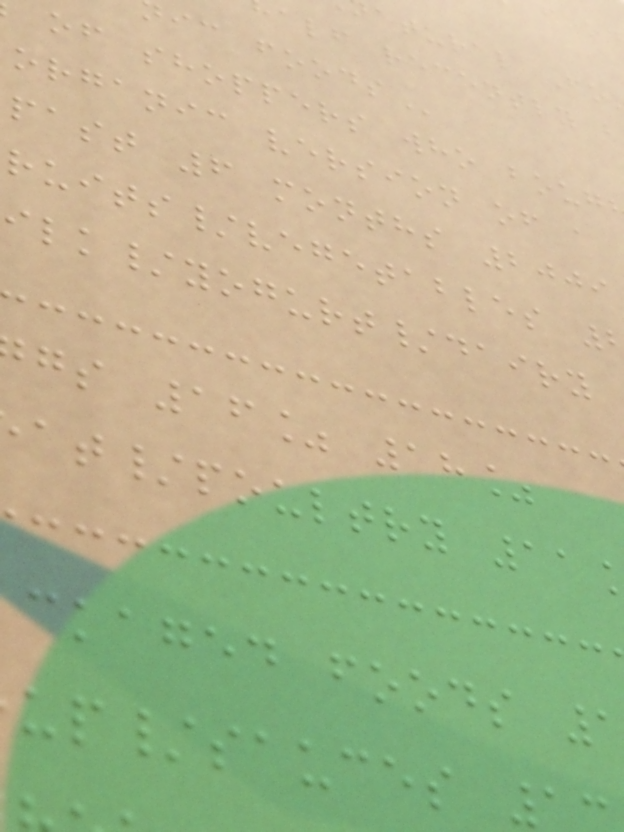atural Fo
alf recently
of shoppers who boug
organic version of a
past 6 months 2009
ruits/vegetables
ilk/yogurt/dairy
gs 16% 18%
at/poultry 11
ckaged foods
up/sauces
